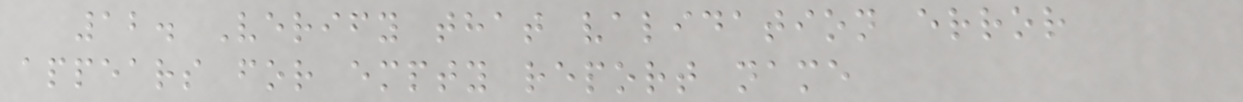12. Verify that validation error
appears for empty report name
